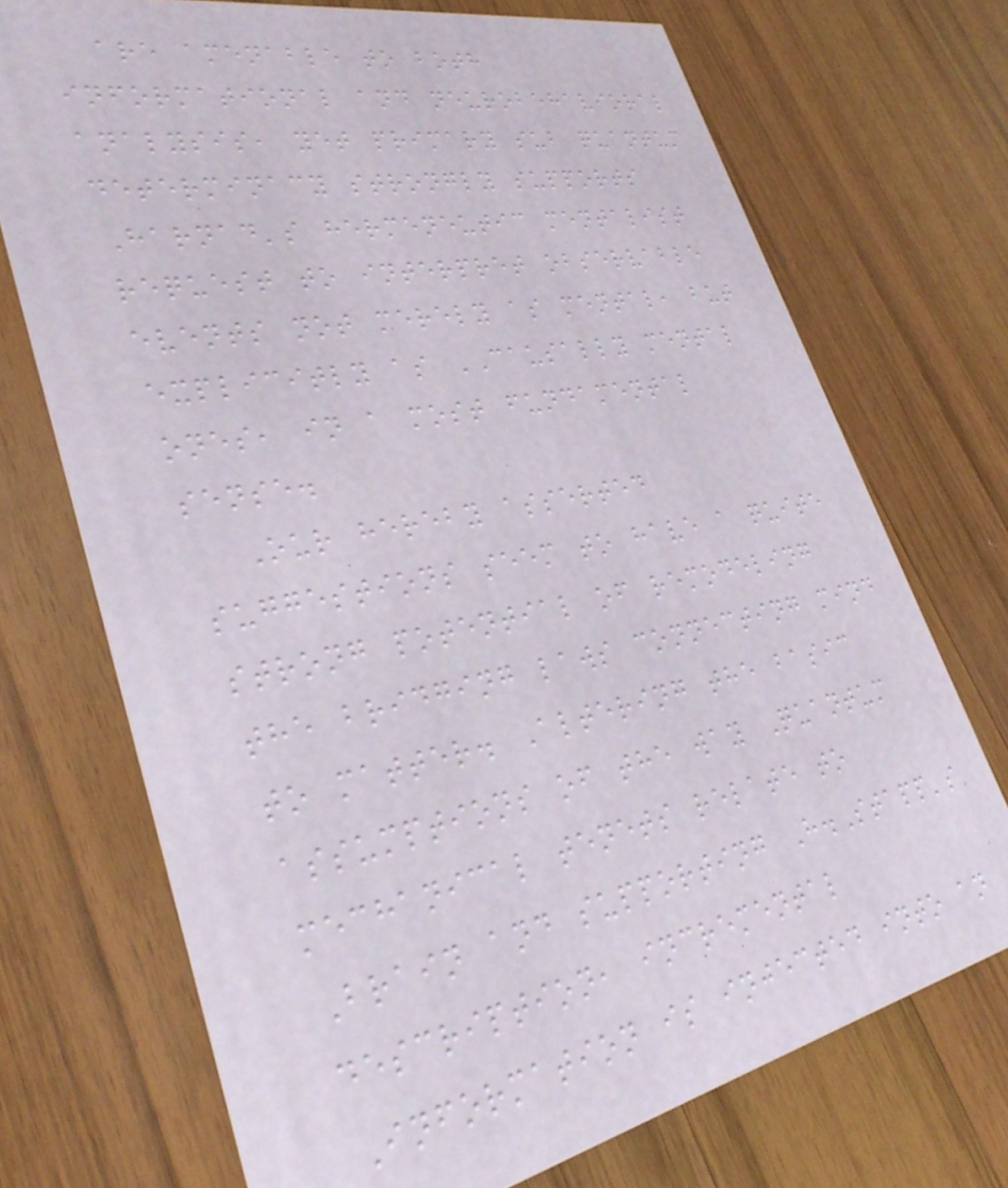are amenable to both
informational and neurobehavioral
analysis, yet primary sub quantum
determinacy strongly supports
Harnad's hermeneutic mentalist
request to interpret observable
events not merely as mental, but
explicitly as CAUSALLY mental
ones, in a most fundamental
sense.
Our hereby asserted
suggestions seem to have a quite
strong potential of remodeling
the bridging laws connecting mind
to matter. Altering the basic
assumptions of the way Quantum
mechanical tenets relate to
Brain and supporting H.Stapp's
description, incremental
Information is injected into an
